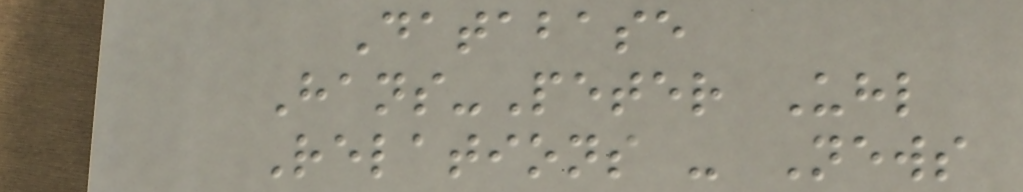Database
Hans-Peter Uhl
Relations - News
